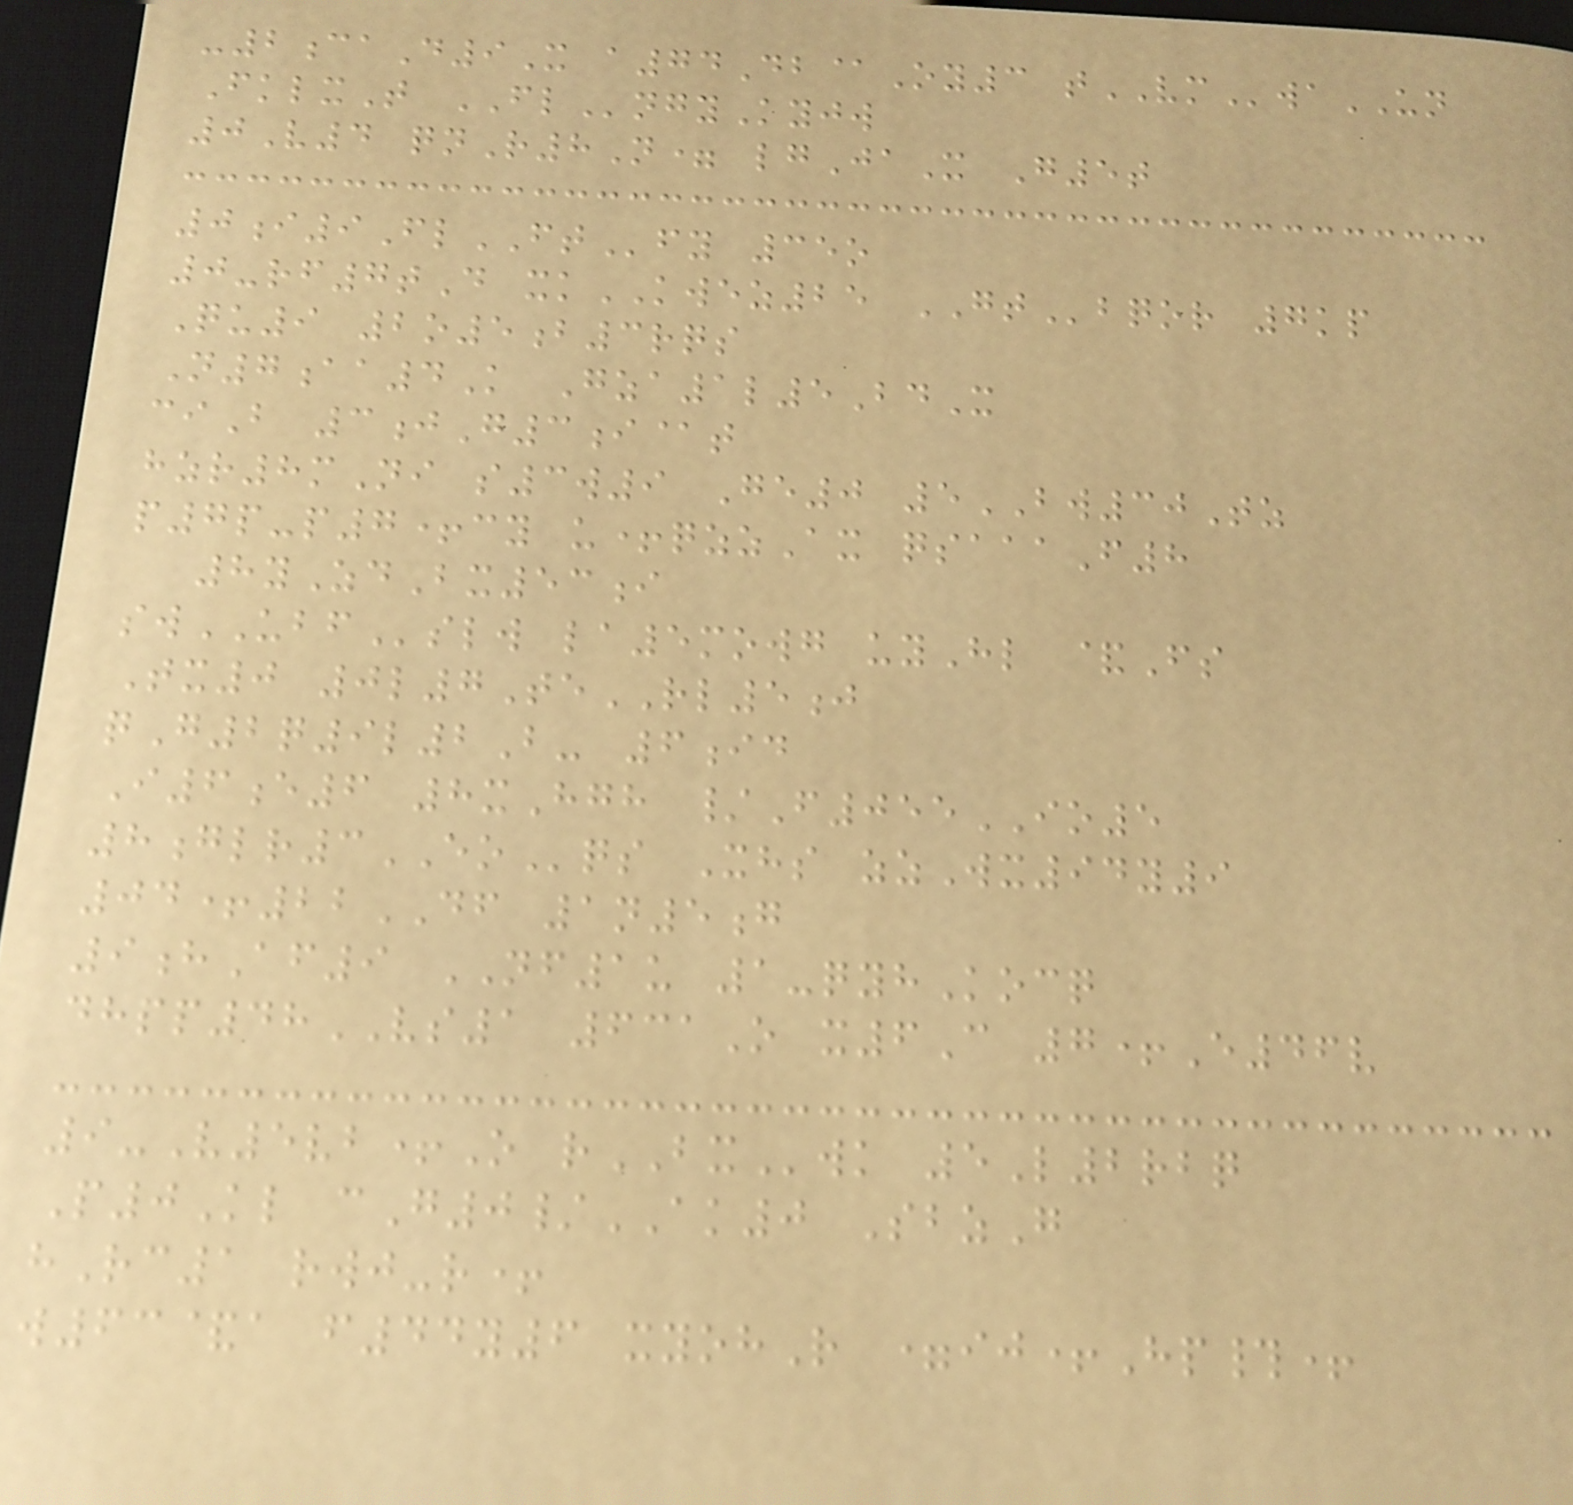-2caD9X a74Db@Oy3 tVMwaUN
FklxT FLngyKyjw
0V4 qnR8N= lgJaX G5t
0i9FlFTfy 35o
0-rf7tD xkKWEZ25 GTbqor 7kp
Qu9 2o5b3rqs
N7aa4K Gza1l5BdX
ciB 3jG3i@t
hzr8mNi s3w9 Ge0 5BW30Tz
p7p-p7+cy u+qzzAx qsaaaF8
8yZdBx53i
swUBFslw la5mowg uyHl &Fs
Tx0 0l7TeRL5j
qG2q9l2B- 6id
I6e6 8xHgh /F055IO5
8glr3EOqs Xhs zzWx94y9
04+22DF 1n5g
9hAf9 NF1u 1-qyhKocq
dhpp48VS1 631O x6C 7+E46v
9-V5vb+O rBXwk 5L2rbq
P0Kl cG0/AK0 SbzG
hRc1 rwj-r+
w63&a f44y6 xyohR =ij+Hp#+
